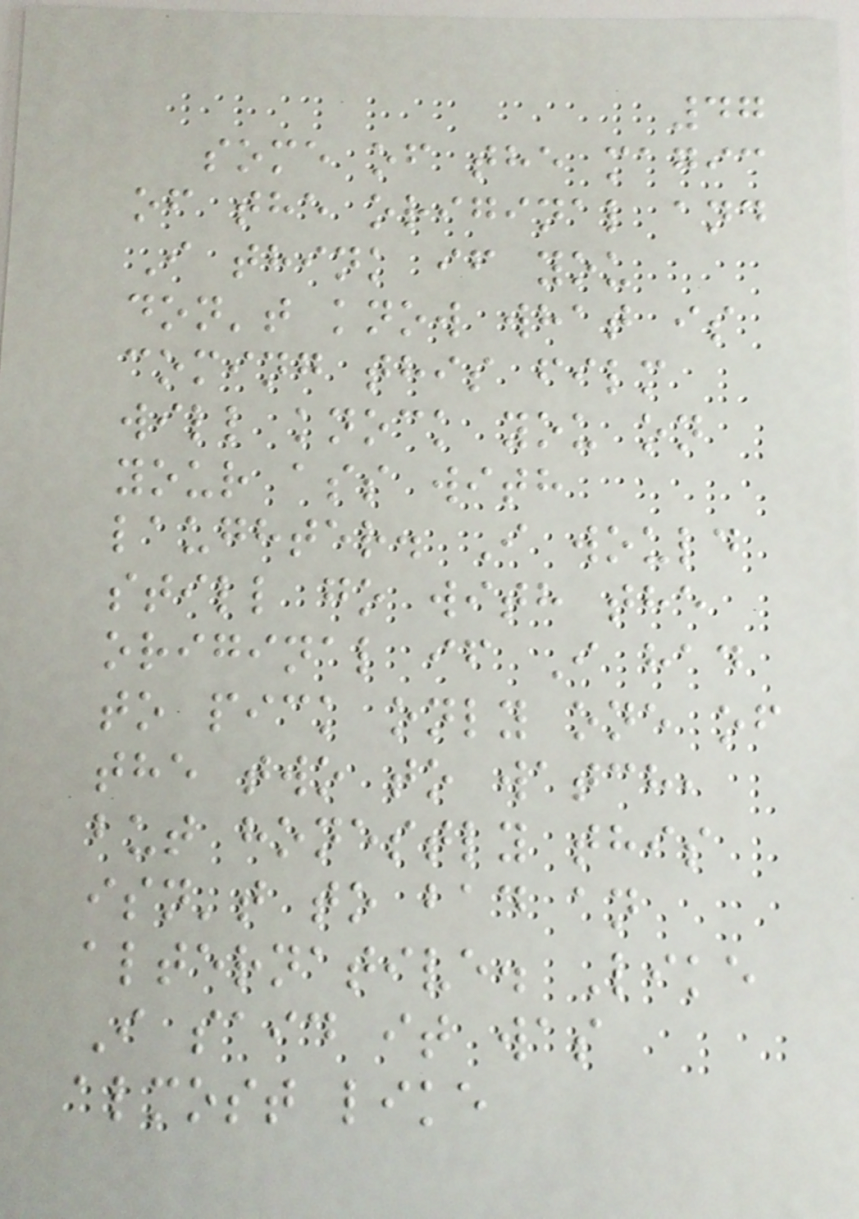47
some of the magic
of the original and
I think if you
don't know what is
coming this film
will knock you on
your ass with
laughter. I would
still go with the
original if I had
to pick only one of
the two to watch,
but honestly this
isn't to bad an
alternative. Like
I said it was
almost like
